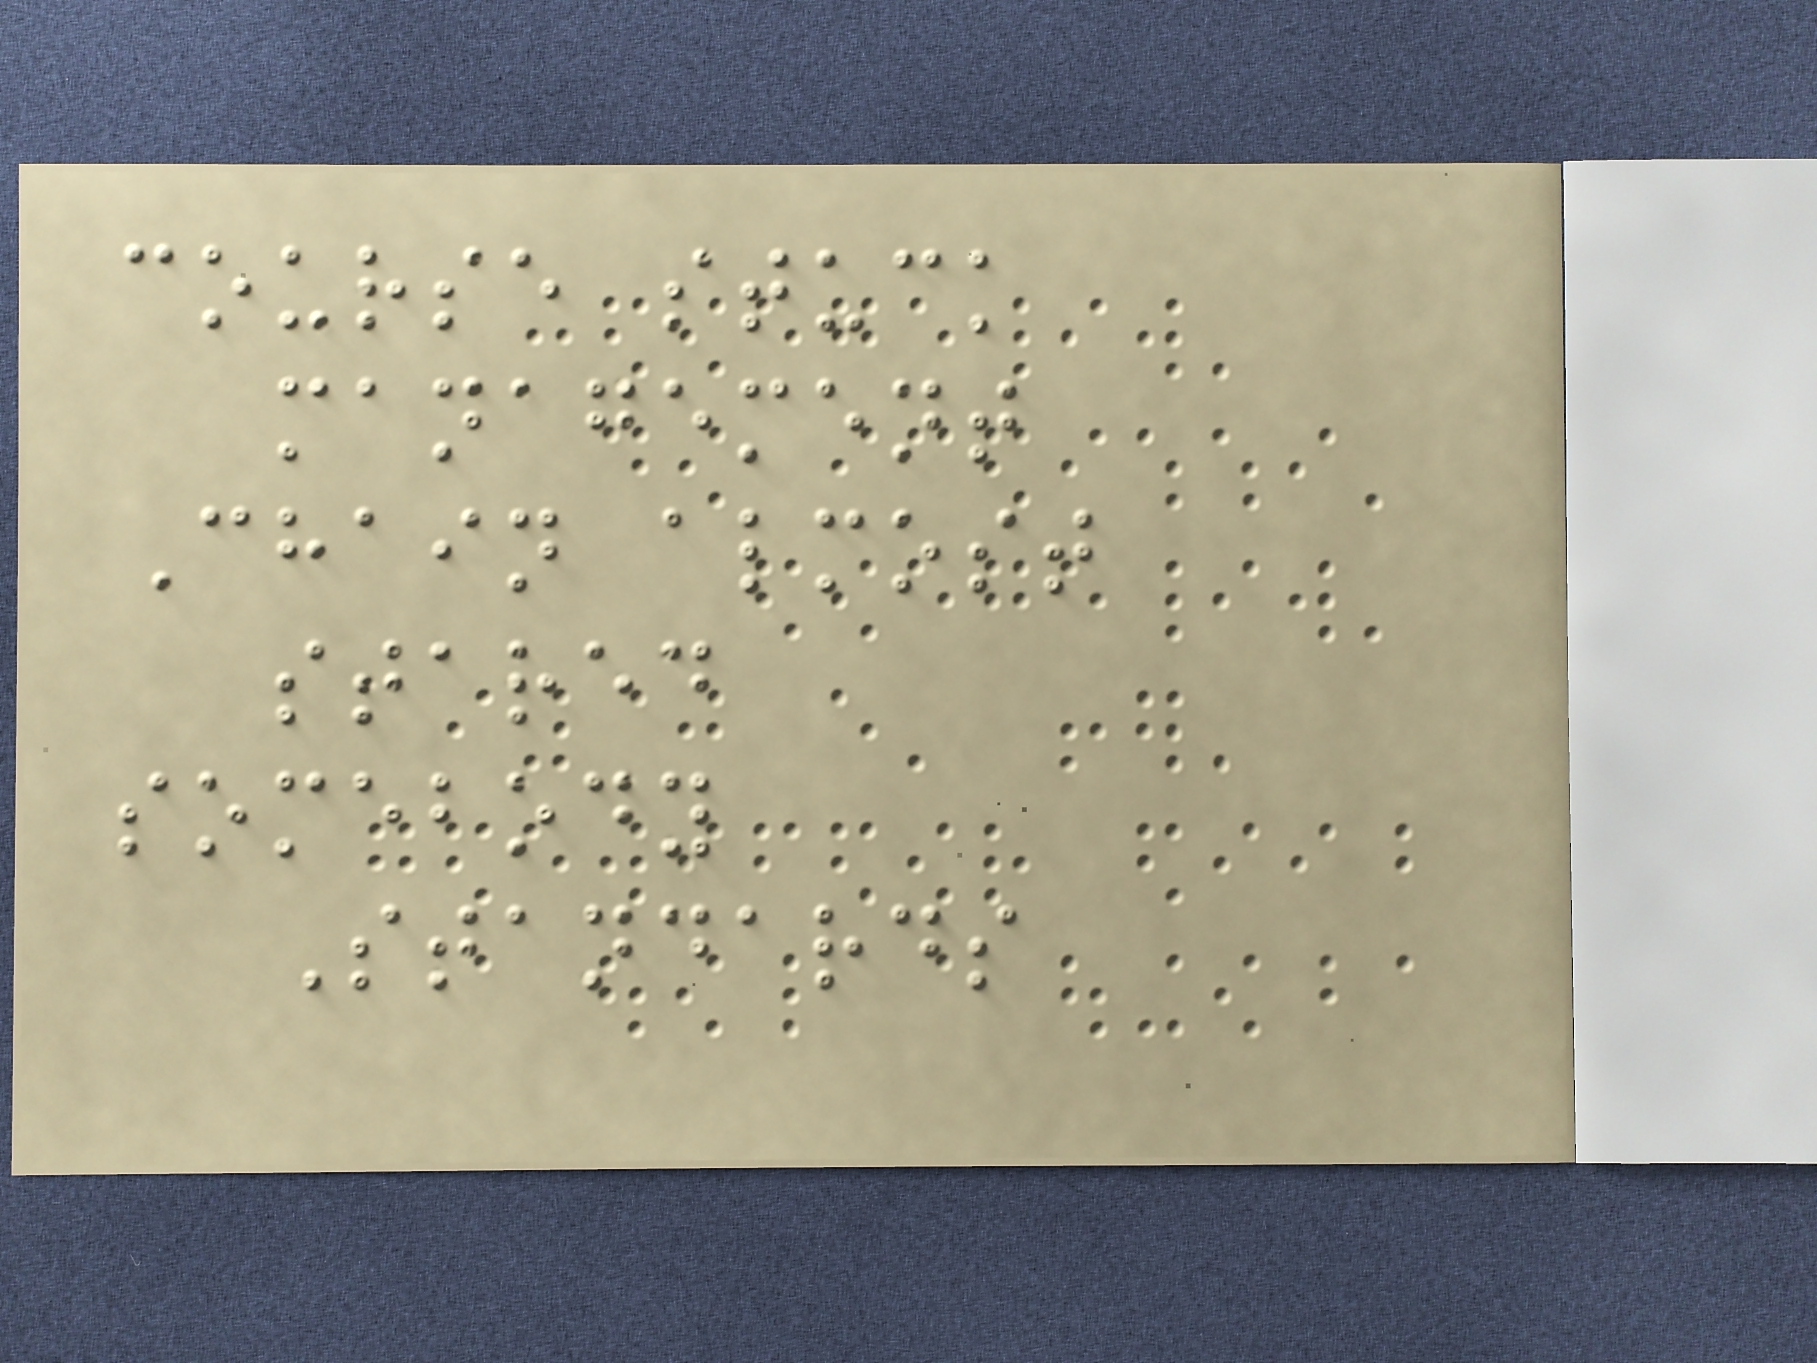course stuck
management
Chain almost
stared
somebody
Standards
